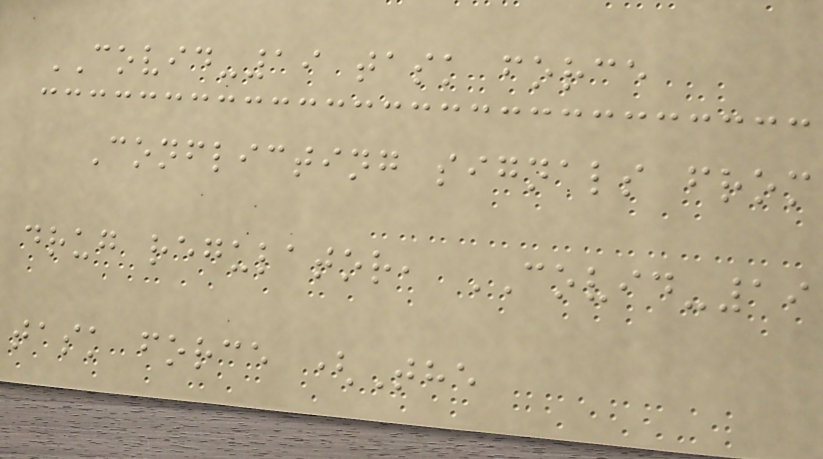COVID-19 task force
Conflicting signals from
drug regulator, COVID-19
task force (The
